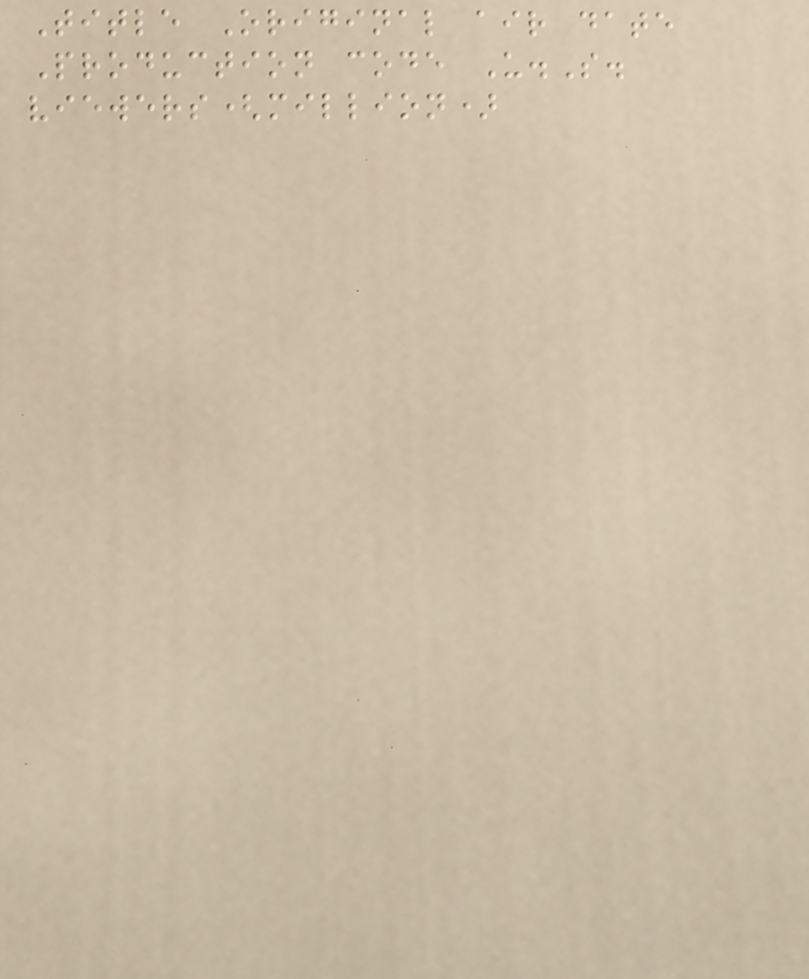Title Original air date
Production code U.S.
viewers(million)
